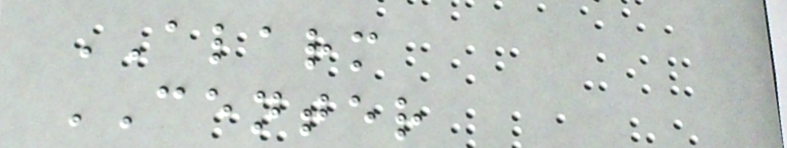ALARM
CENTER
